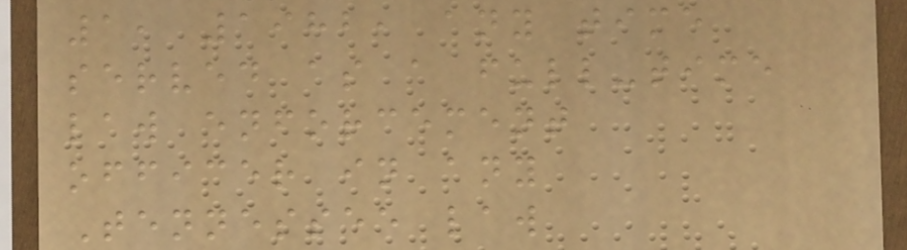1, 1982, any time
served as a full-time
law enforcement
officer in any
Tennessee law
